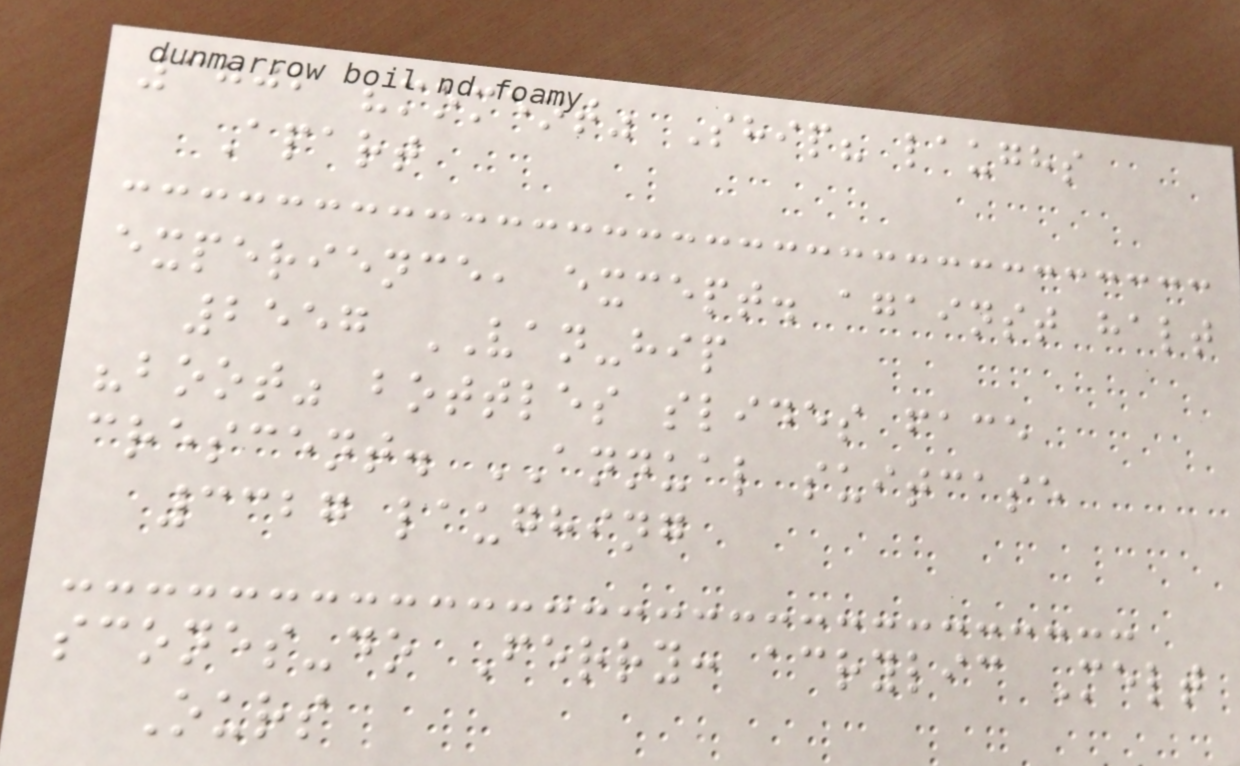3702 "moment" Ship? laughs
Apart
experience, except. against halt
2557 VAN-hip
"boot" bottles slides face
crescent. ANNUAL suitcase
3327 laughing
scones-do Ferry: acrylic Melt
Ours
